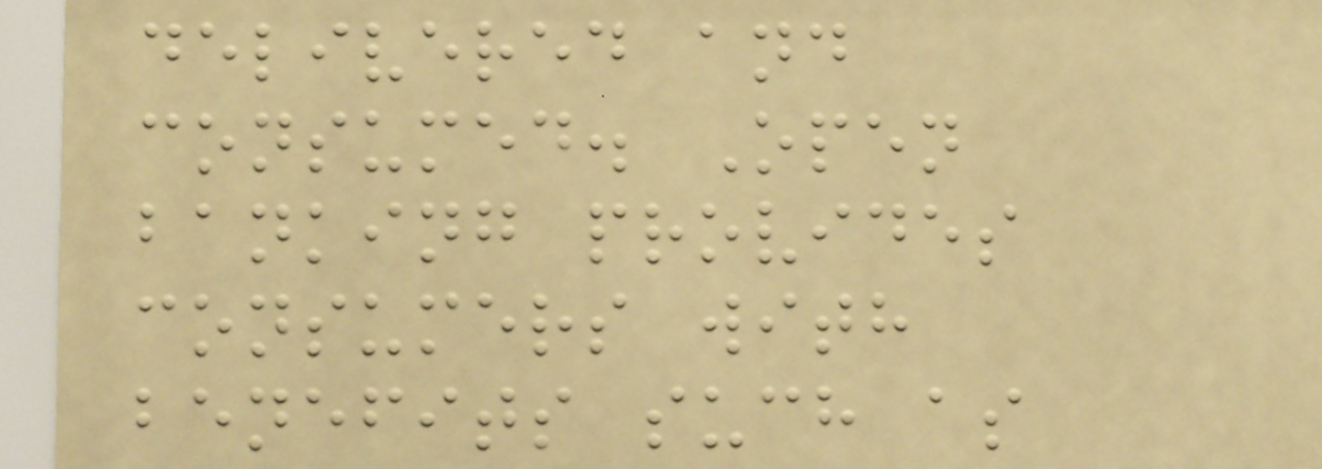delivered and
consumed. Open
banking provides
consumers with
benefits such as
